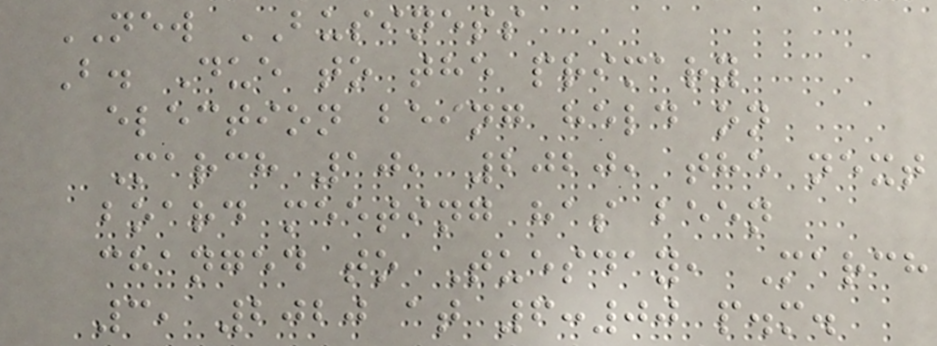NEW BUSINESS
B. Due to the primary
election being held on
March 10, 2020, the next
board meeting has been
changed to Tuesday, March
3, 2020 at 6:00 p.m.
